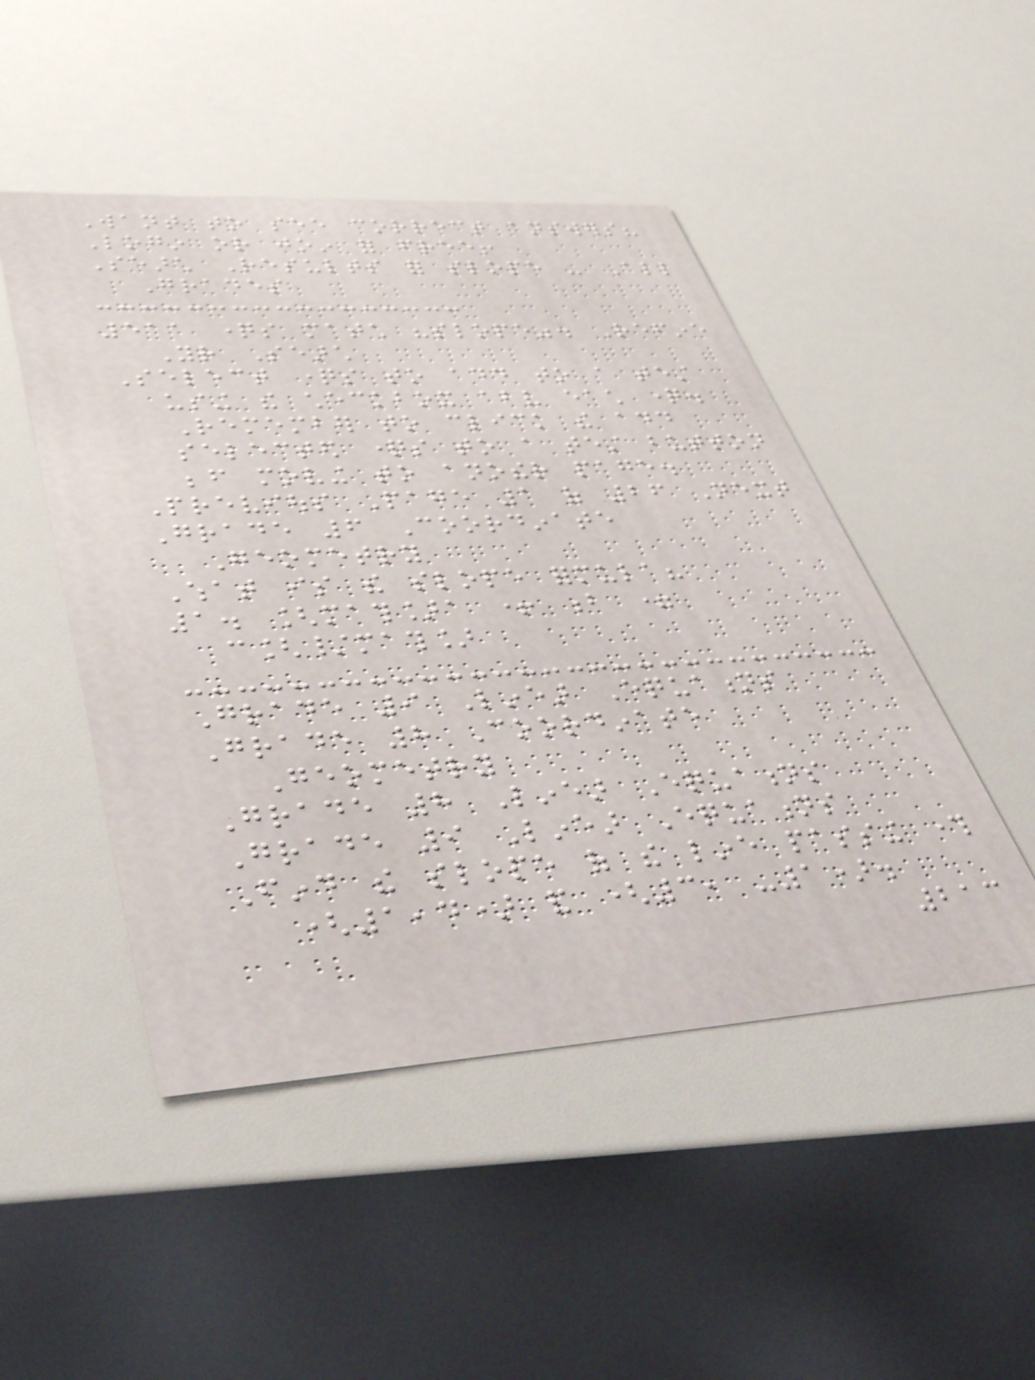Want to see correct answers?
Login or join for free!
Search Results for slope - All
Grades
511 questions match "slope". Refine
Your Search
Select questions to add to a test
using the checkbox above each question.
Remember to click the add
selected questions to a test button
before moving to another page.
Previous Page 1 of 26 Next
Grade 6 Coordinate
Geometry
What is the slope formula?
1. [math]a + b =
c[/math]
Grade 9 Linear Equations
Grade 8 Coordinate
Geometry
Grade 8 Linear Equations
Grade 9 Linear Equations
Find the slope of the line passing through
(1,4) and (3, -1).
213
